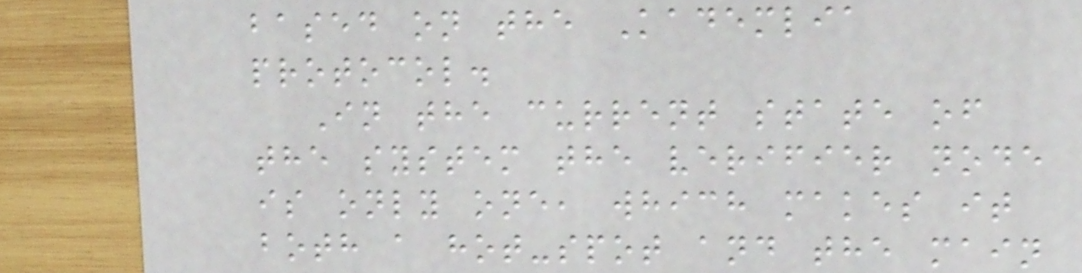based on the Kademlia
protocol.
In the current state of
the system the verifier node
is only one, which makes it
both a hot-spot and the main
